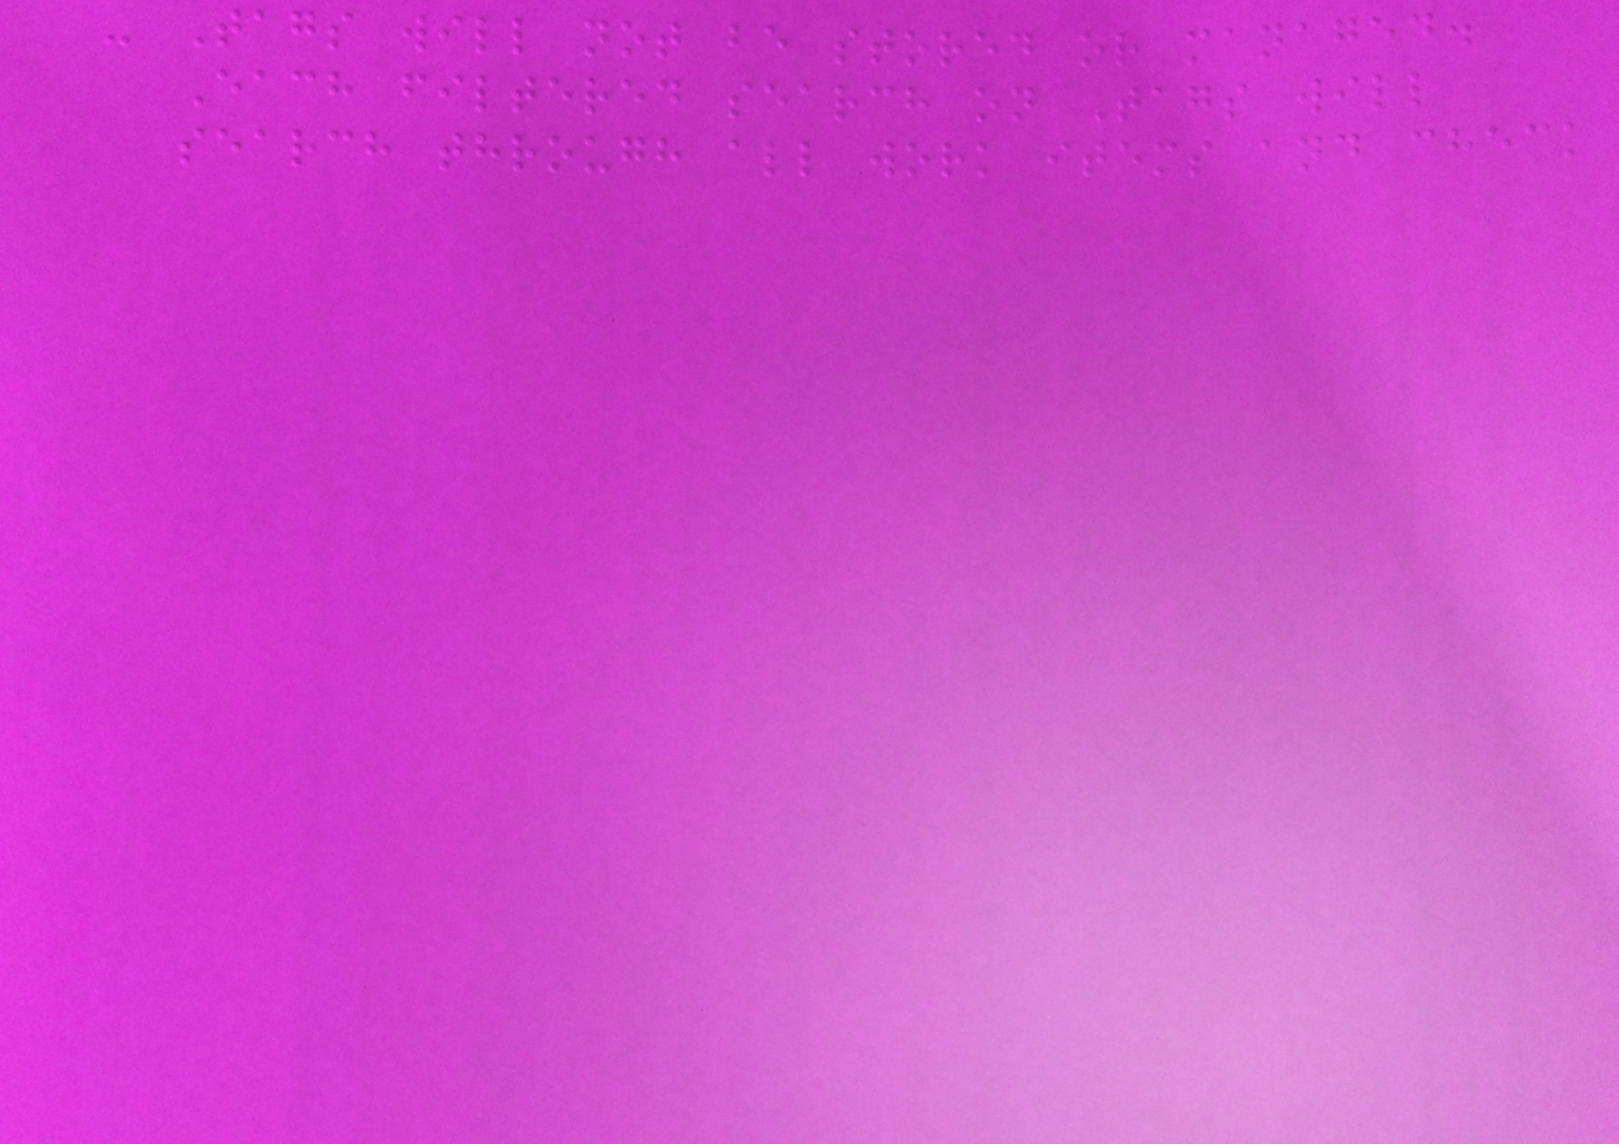- Tags will not be stored or managed.
Each filtered search on Tags will
search through all work items and check
